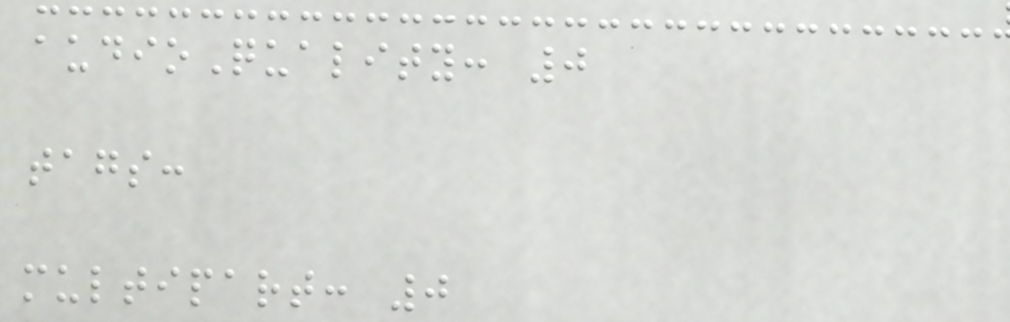audioQuality: 0
tags:
multipart: 0
